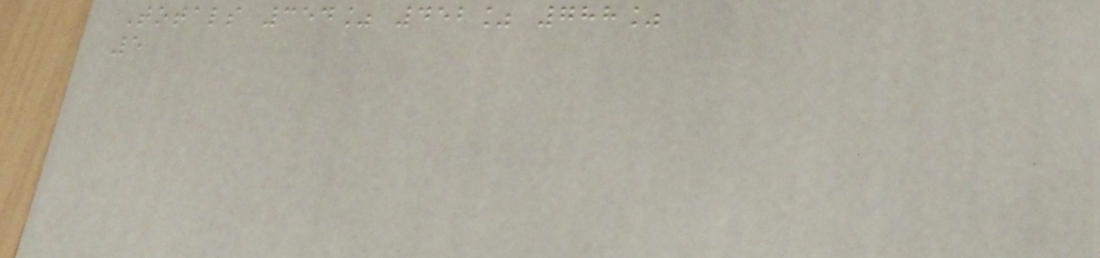Totals 354% 452% 788%
5
